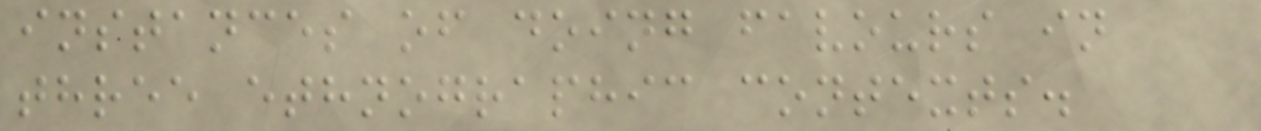instances of doing favours in
three ethnographic contexts.
